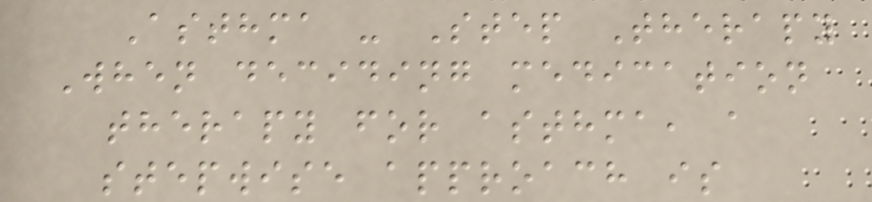Asthma - Step Therapy
When deciding medication
therapy for asthma, a
stepwise approach is
